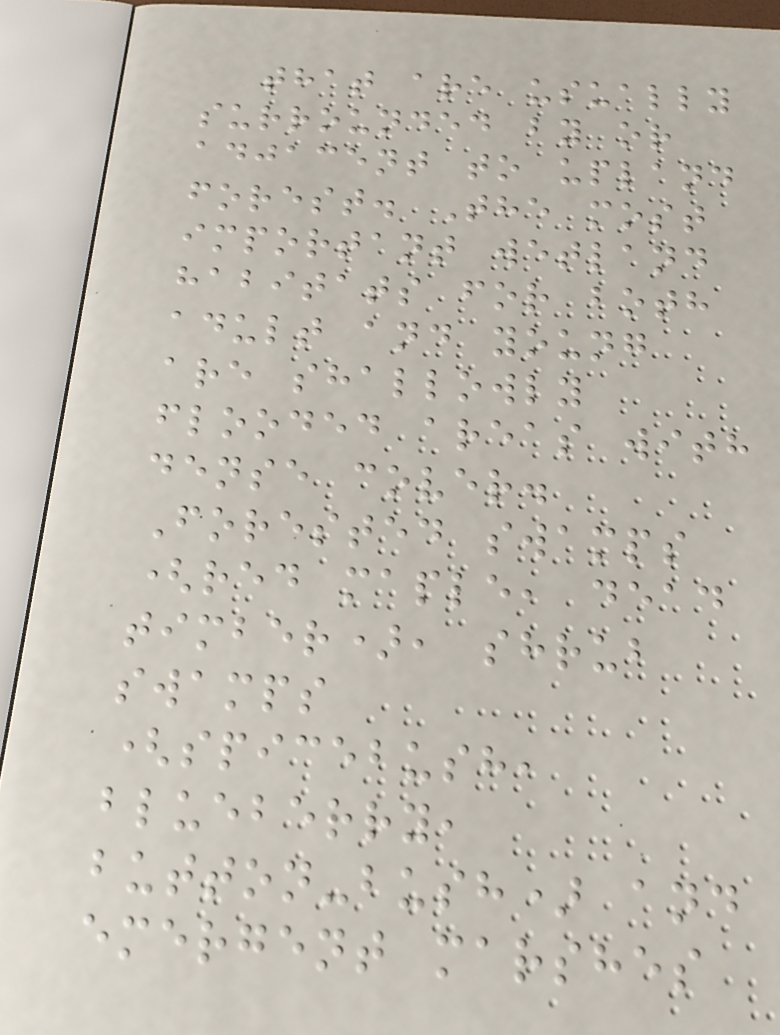that are usually
surrounded by or
adjacent to upland
forest. The most
important wetland
habitats for both
adult and young
are shallowly
flooded areas with
dense cover.
Forested swamps
(red maple, dead
timber), shrub
swamps
(spicebush,
blueberry,
button-bush) and
emergent marshes
